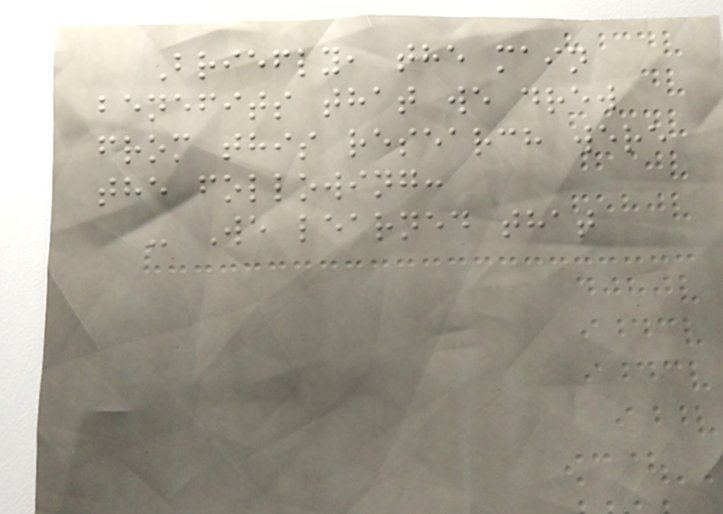Briefly, the main
benefits that we drew
from this research were
the following:
- We learned that
